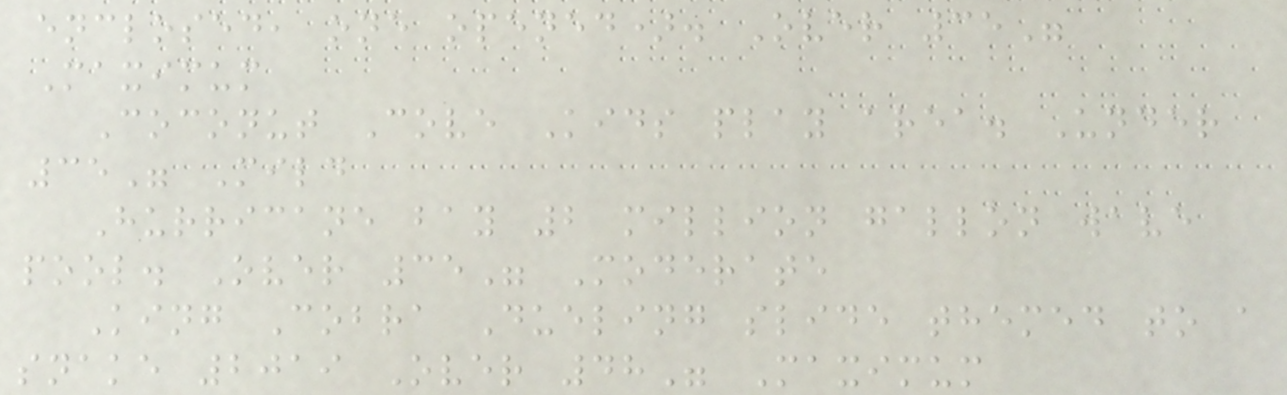enclosed, one opened). Over 35"
Maximum
Coconut Cove Kids play area. Under
35" Mild
Hurricane bay 2 million gallon wave
pool. Over 35" Moderate
King Cobra Dueling slide themed to a
snake 2019 Over 48" Maximum
